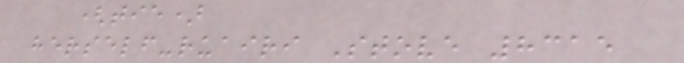(tie)
herself-ruairi Stove 8315
